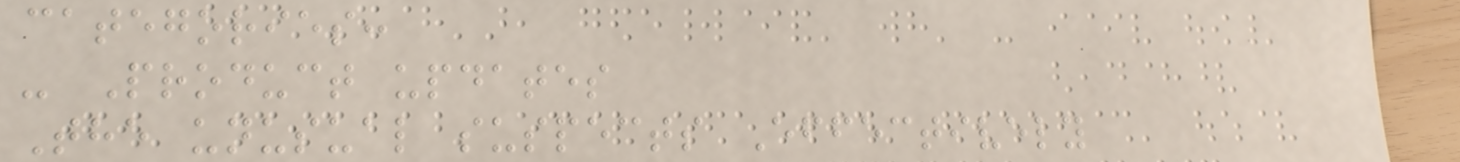categories:
- Product updates
The unusual suspects Effectively
